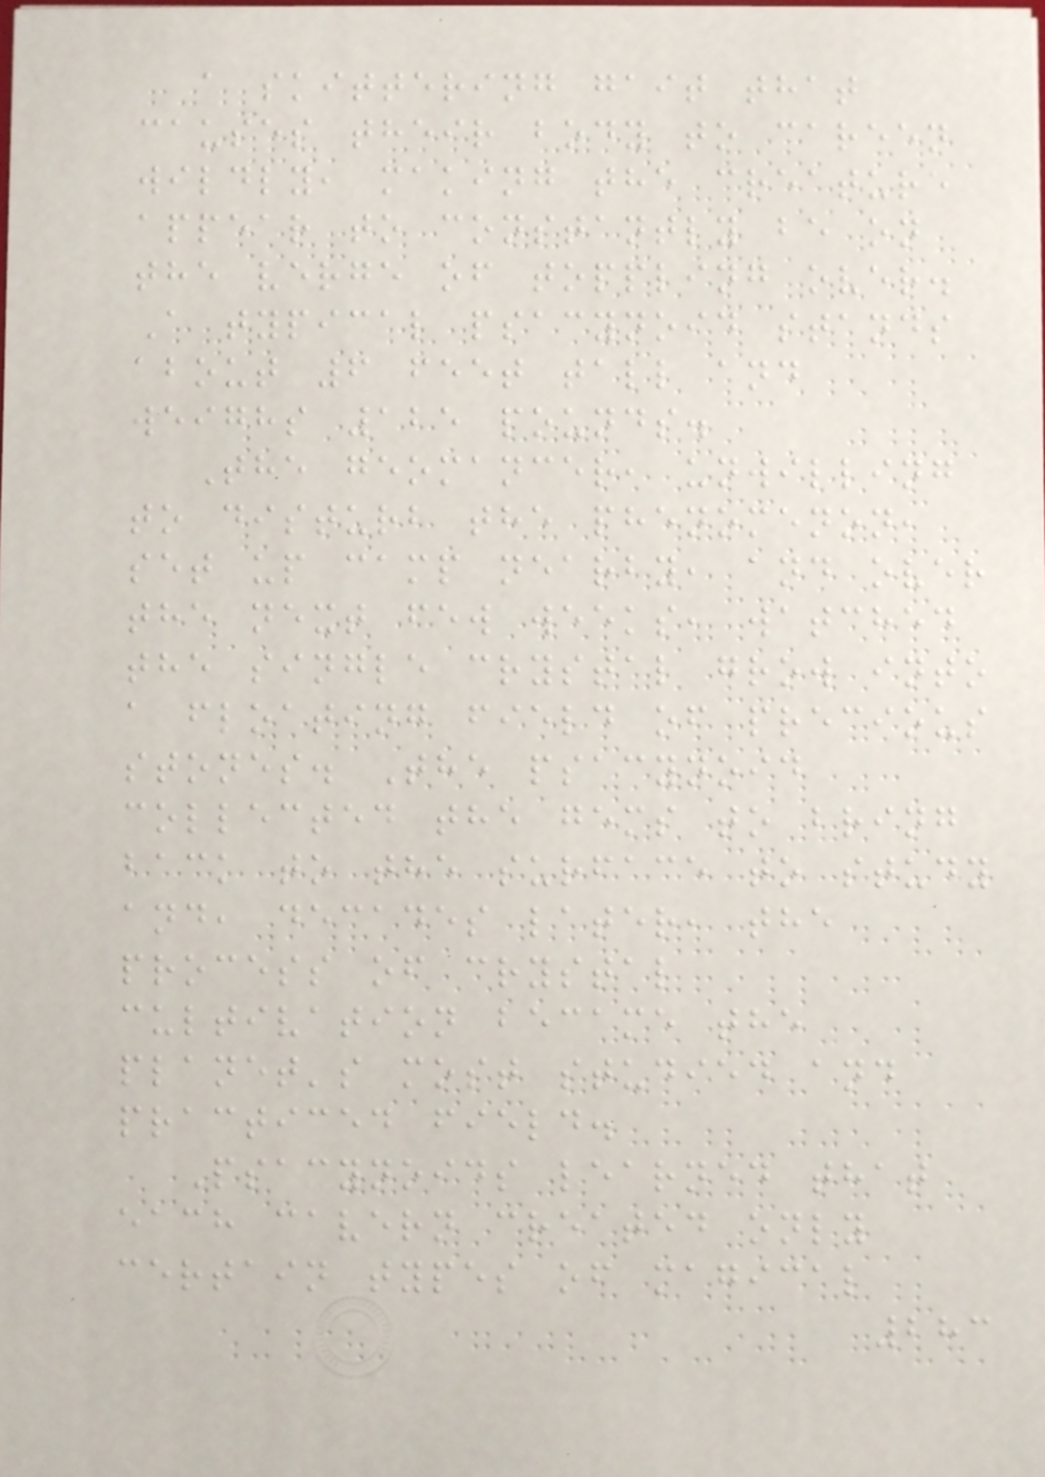a skittering gait that
causes their body to careen
wildly, making the creature
appear to constantly be on
the verge of toppling over.
A typical psacynoid stands
about 6 feet tall and
weighs 125 pounds.
The geomancer, unwilling
to disturb the phenomenon,
set up camp nearby, and over
the next few weeks, watched
the single crystal grow into
a floating field of precious
stones. The psacynoid
collected the gems to bring
back to the surface to study
and, decades later, the
process of crystal
cultivation became the
planet's most studied and
practiced field.
Psacynoids learned that
each cavern created only
certain types of magical
283
